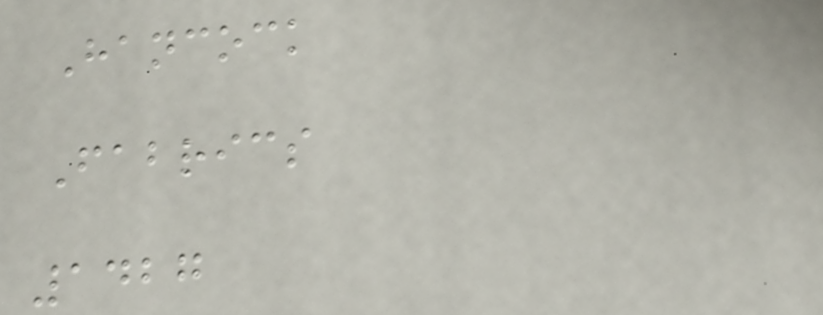Hancock
Fabrics
1427
